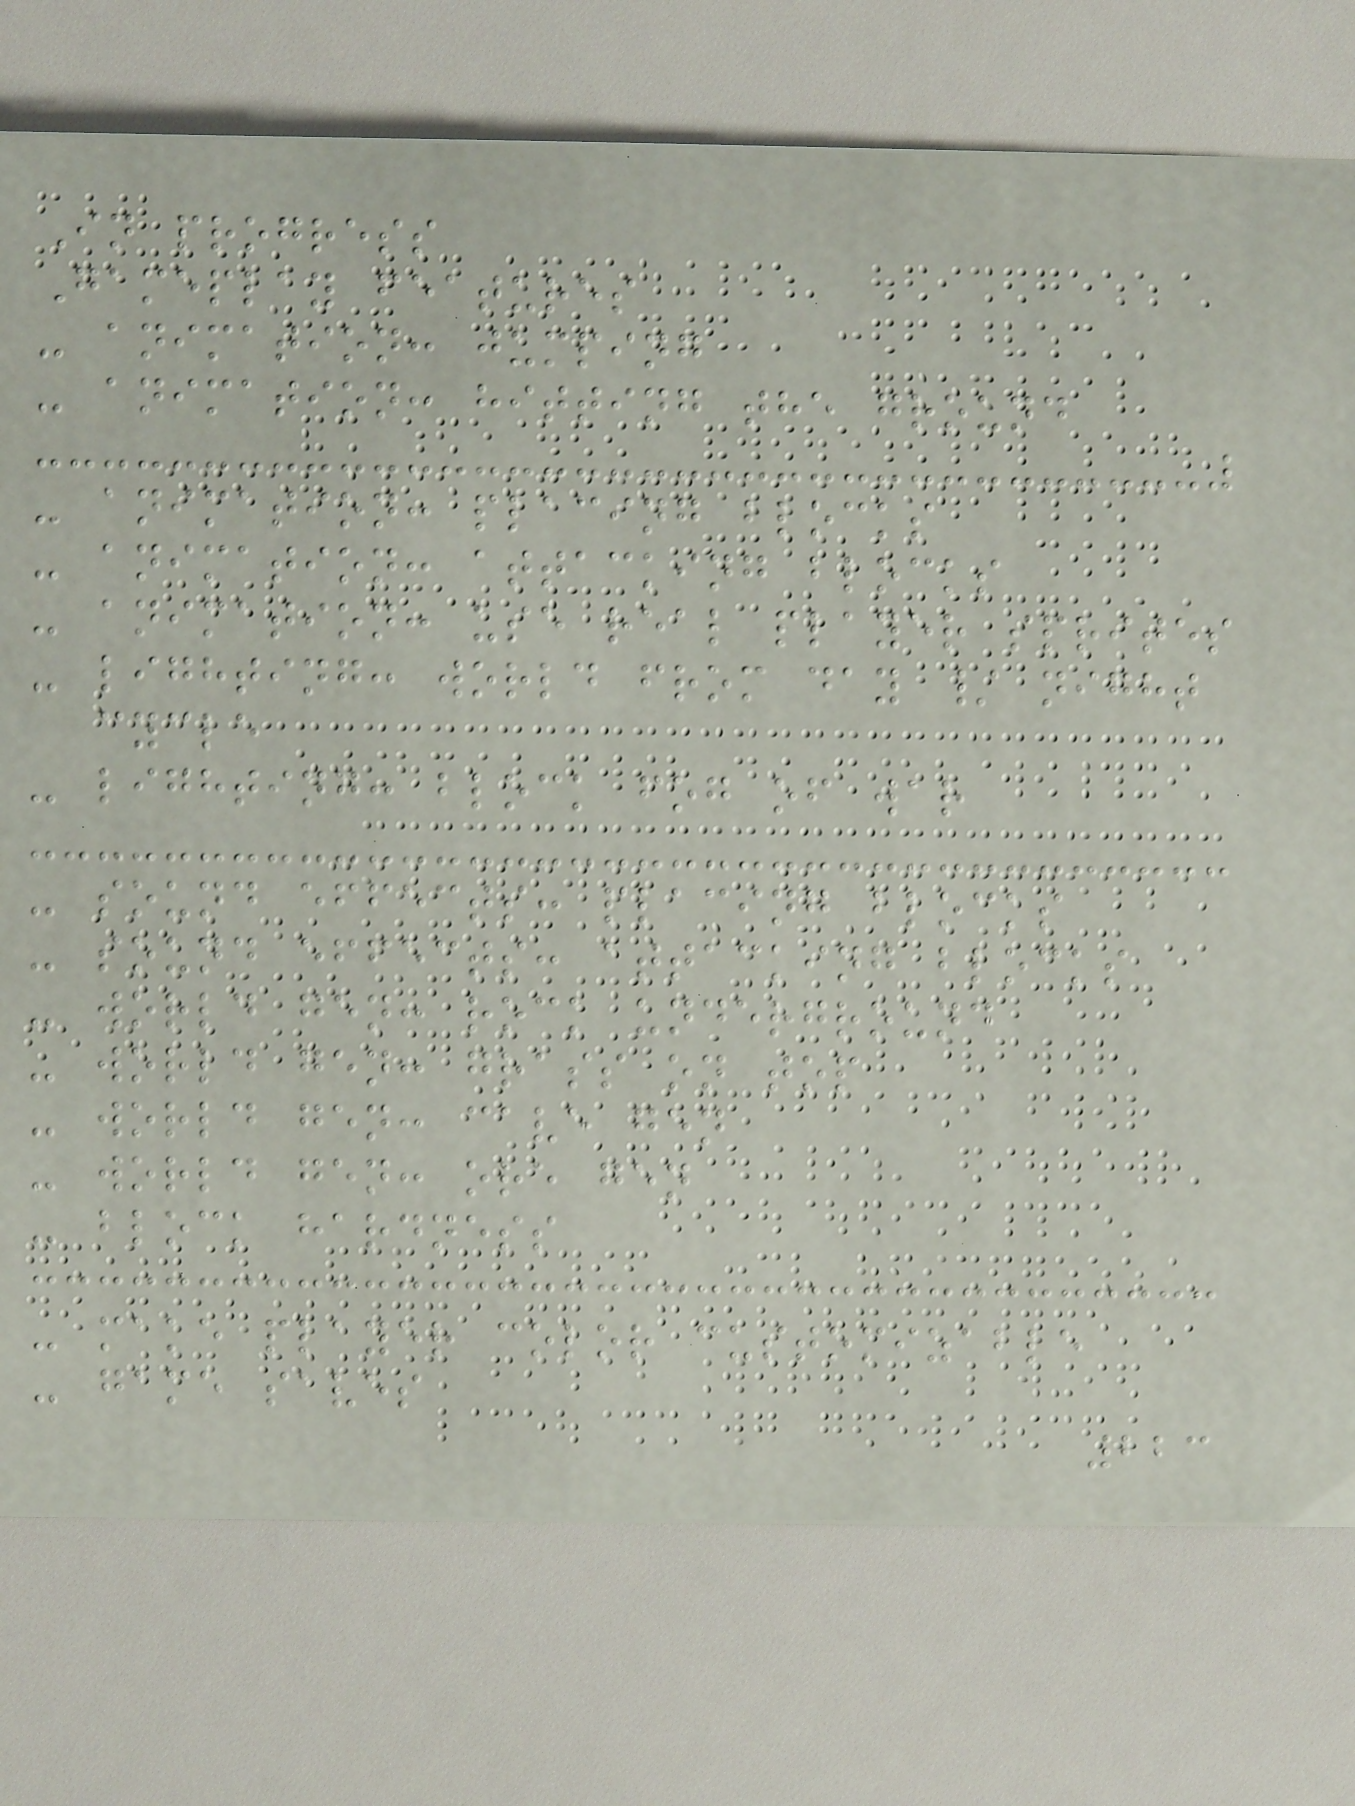In progress
Gameplay features
- animation: jumping
- animation: hitting the ground
- animation: placing blocks
- animation: attacking blocks
- animation: use real player sprites
- lighting: world from day / night
cycle
- lighting: block fog of war
- sound effects: placing blocks
- sound effects: attacking blocks
- world gen: rock underground
- world gen: grass on top
- world gen: cave gen
- world gen: ore gen
- block hardness
- make player color customizable
- game saves
223
